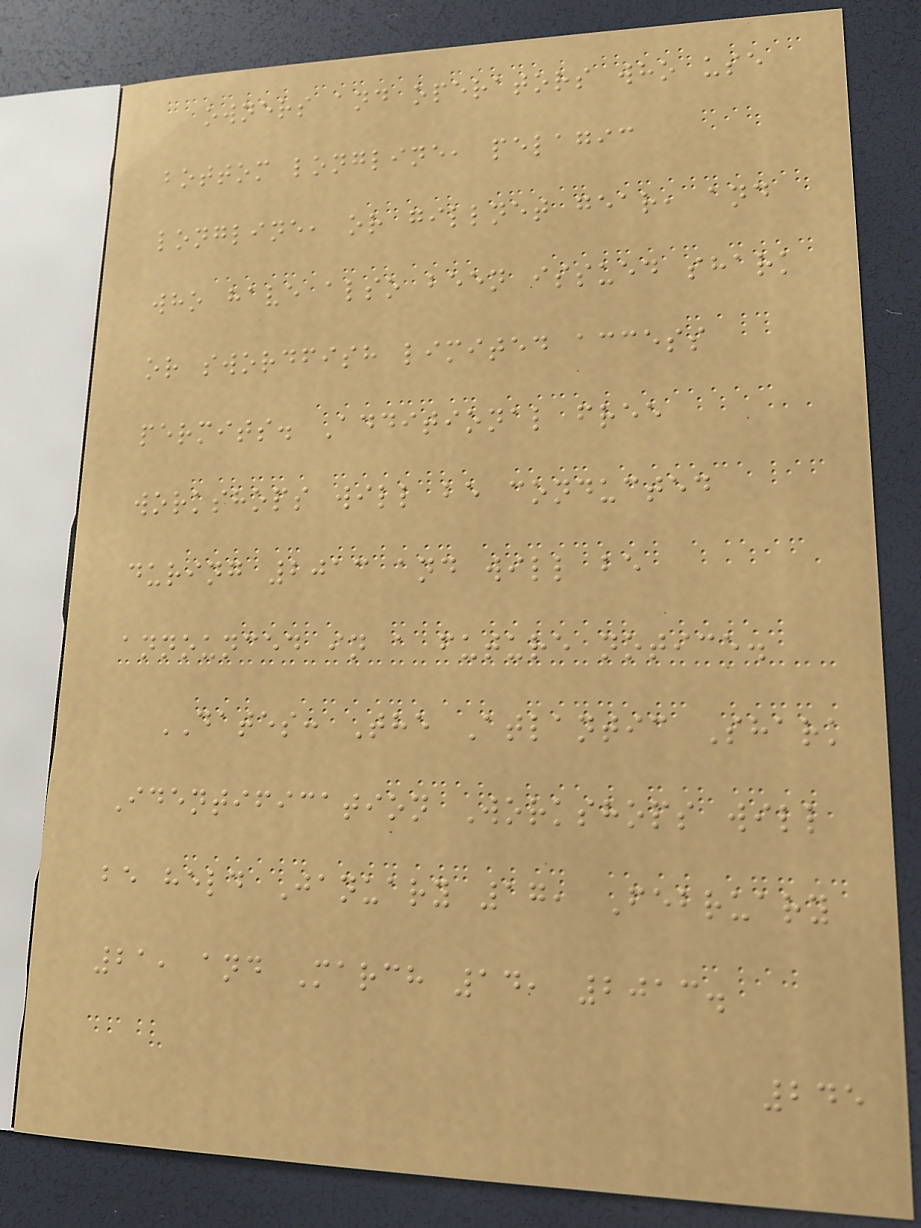owners and operators who use
bottom longline, pelagic
longline, or gillnet gear, and
who have also been issued shark
or swordfish limited access
permits. Additional free
workshops will be conducted
during 2013 and will be
announced in a future notice.
DATES: The Atlantic Shark
Identification Workshops will
be held January 17, February
21, and March 14, 2013.
245
